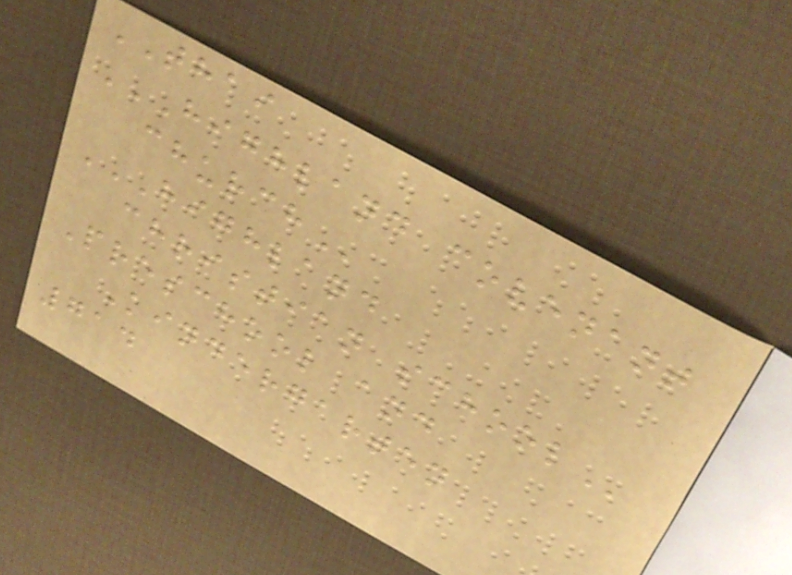THAI
HIGHLAND COVENANT
CHURCH
HIGHLAND
CHRISTIAN SCHOOL
Preschool and
Kindergarten
714
